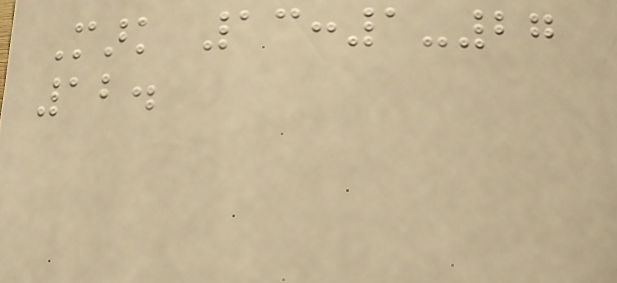Mark 13:1-27
12.
